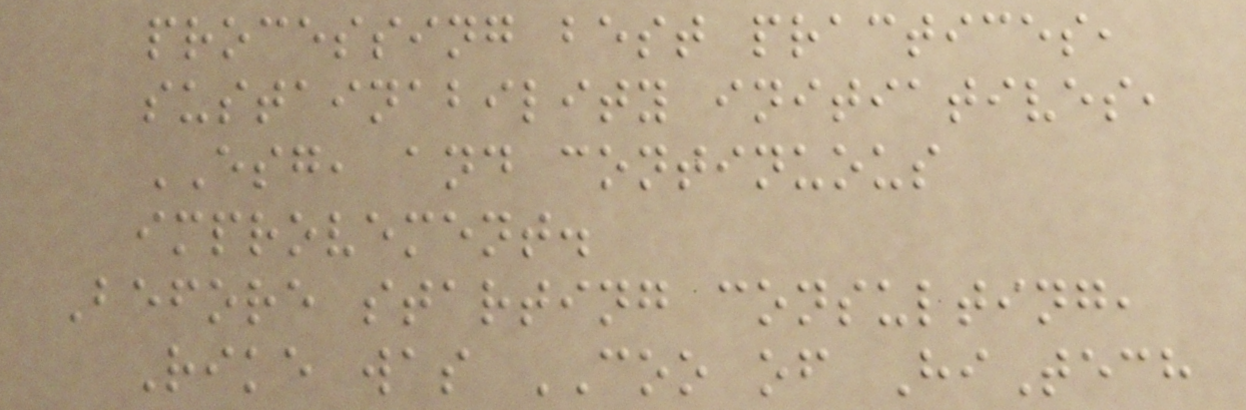processing best practices,
sustainability initiatives,
ESG, and continuous
improvement.
Before starting consulting,
Rike was COO of HiTech
